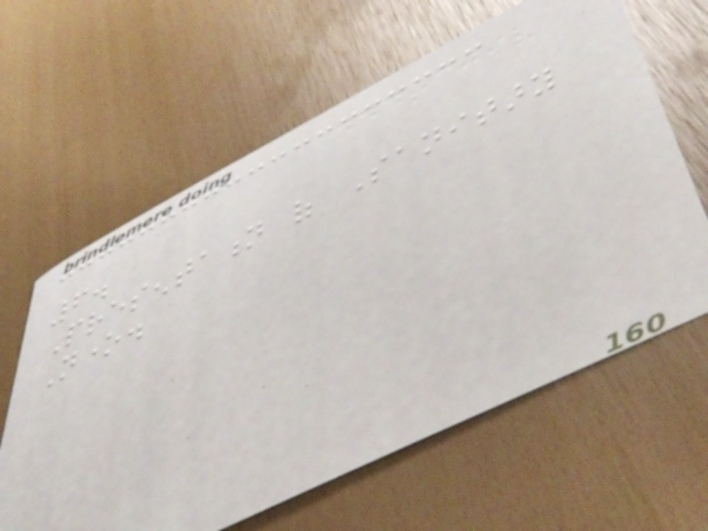6.
Presentation of Sanitary
None.
